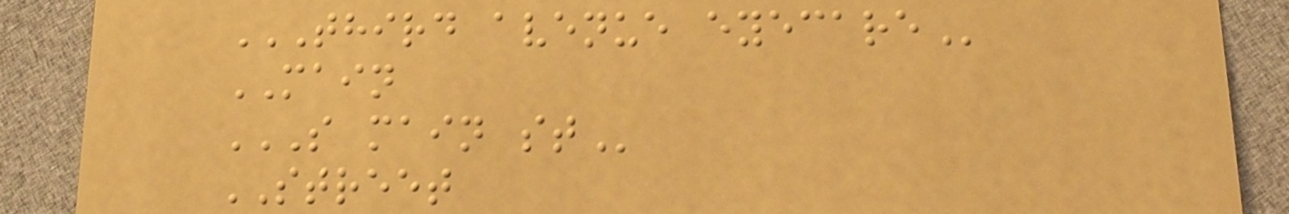THIRD AVENUE EYECARE
MAIN
S MAIN ST
STREET
